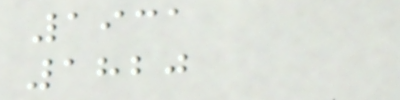1931
1820
